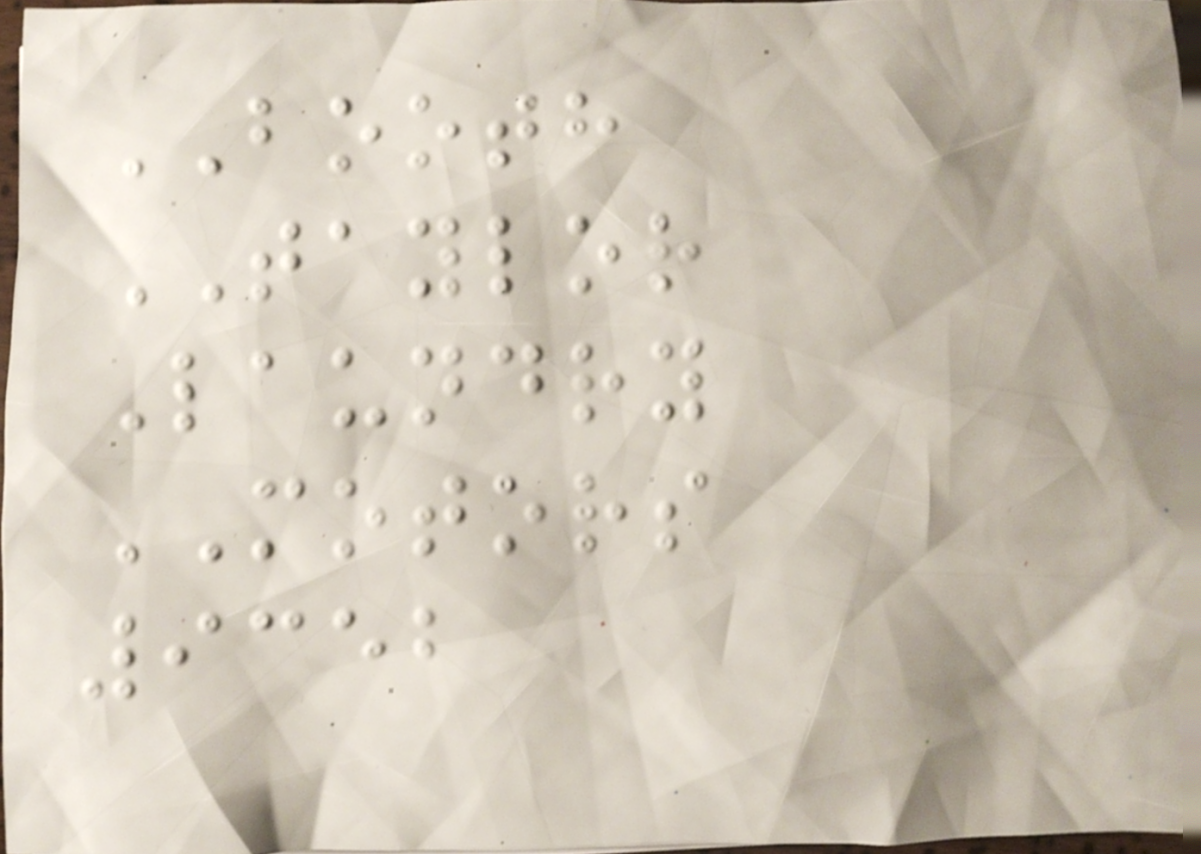BOOTH
TAYLOR
Laundry
MOTORS
9352
